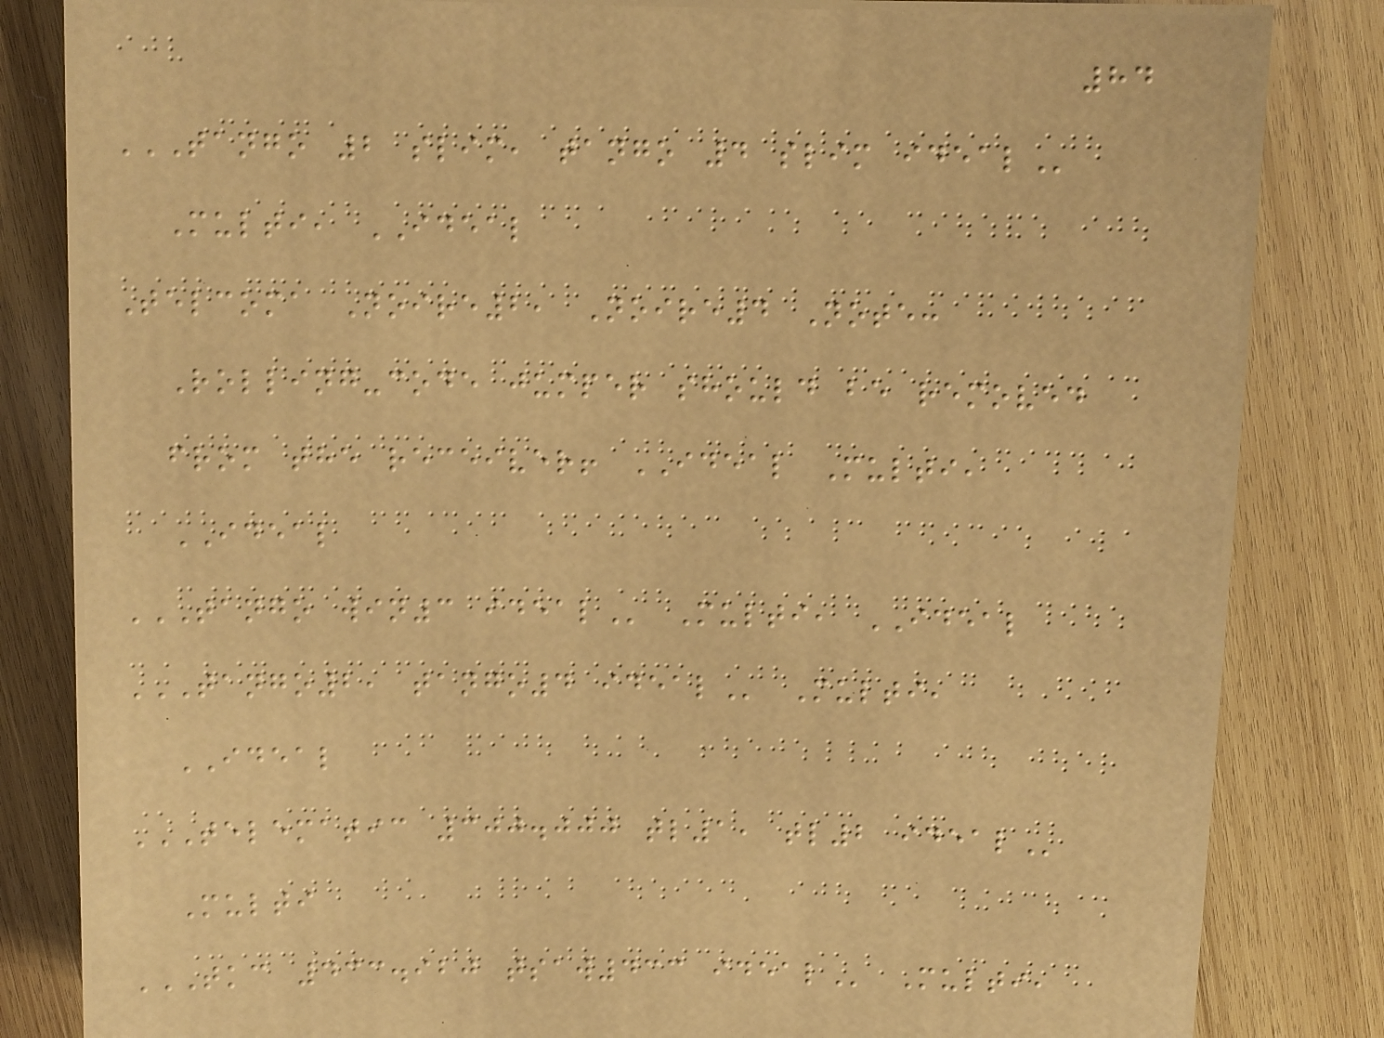84
TANGO 2 SLIM, TANGO 4 SLIM IDEAL
Multi, IDEAL
Telcoma Noire2, Noire4 Note:
Rolling-code jumper should be removed
from the receiver! IDEAL Multi,
IDEAL
TANGO WIN3 IDEAL Multi, IDEAL
TANGO2, TANGO4 IDEAL Multi,
IDEAL
TELEMATIC 300.000 TL1, TL2 IDEAL
Multi
TKC 433.920 TSAW433 IDEAL Multi,
